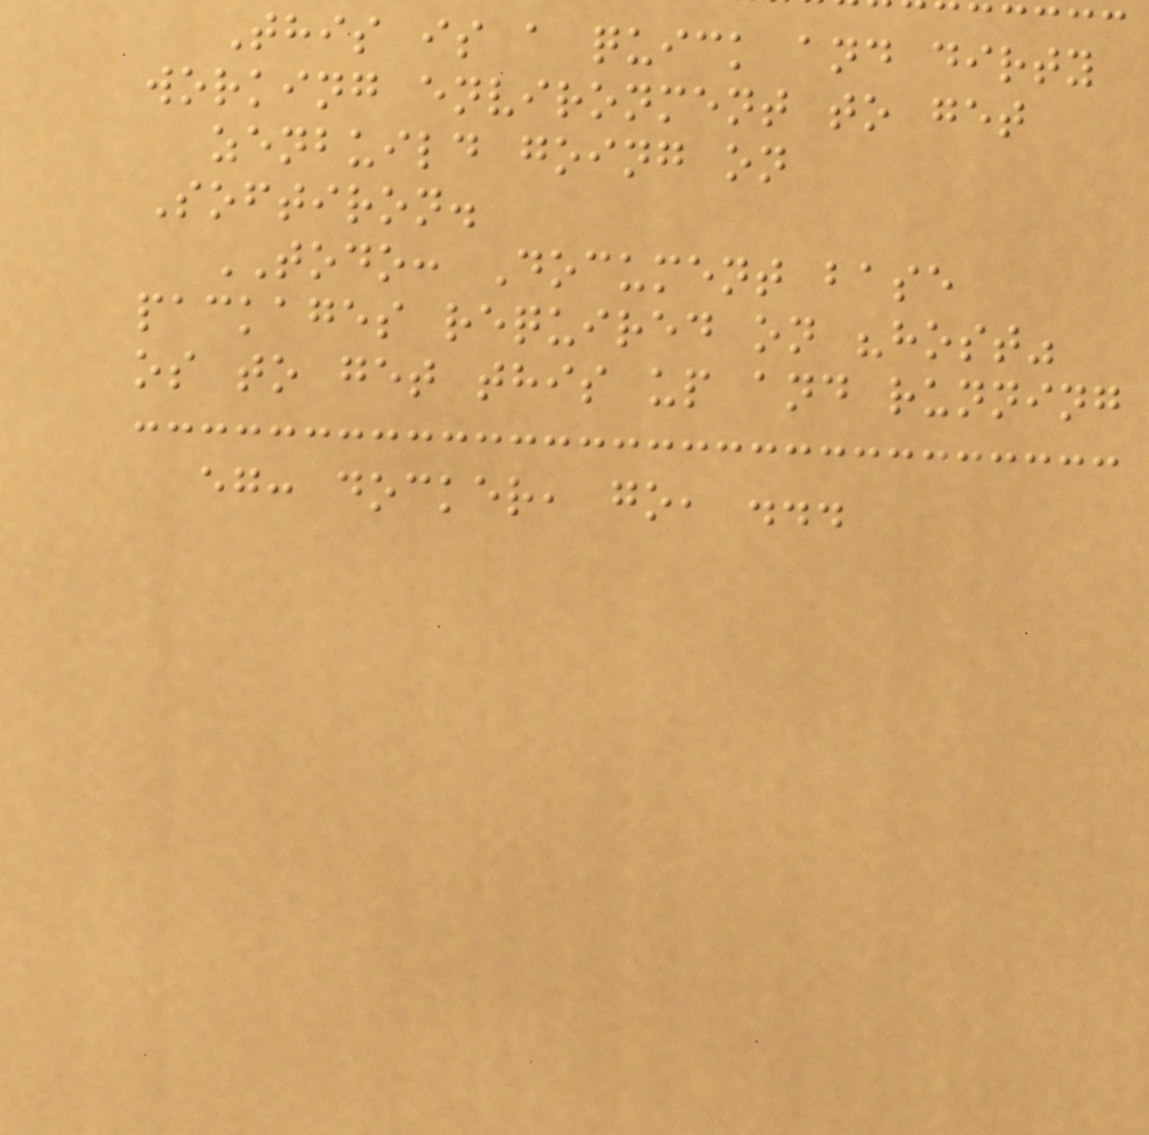This is a quick and dirty
working environment to get
zenbuild going on
Softiron.
TODO: Document base
packages required on "host"
os to get this up and running
eg: docker, go, ...
